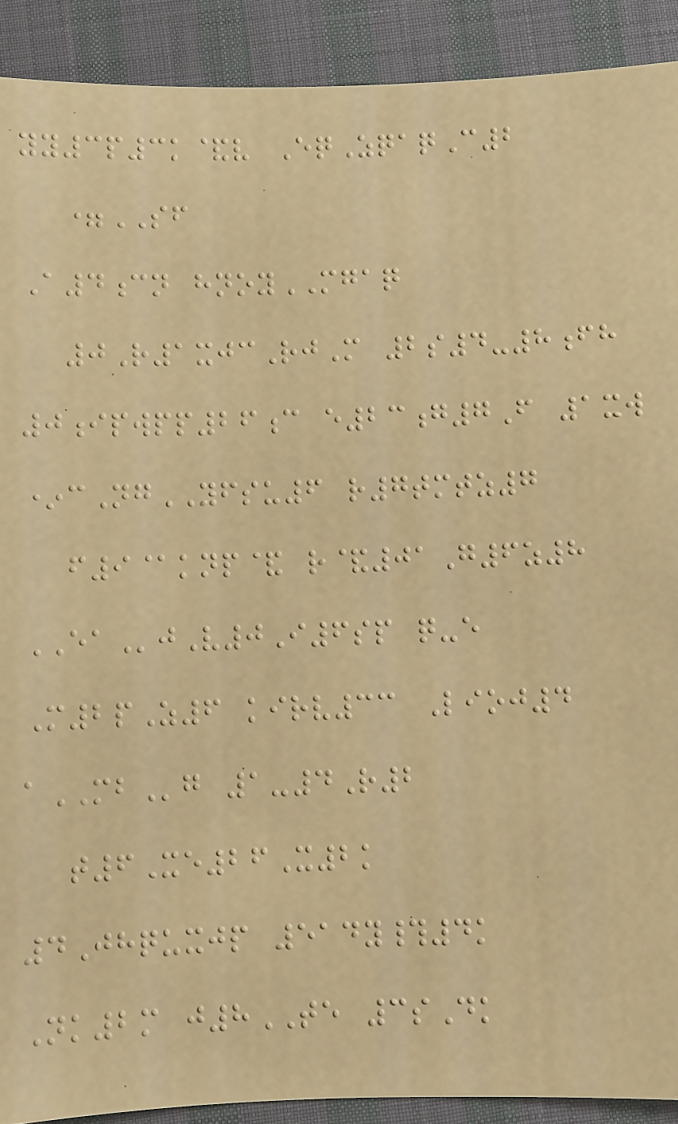yy3p3k&v EqZqaqC2
=SF
A4cn hnoyMGAQ
0R1xjcRjM 2s4-8fh
0ipwpp26c e23g7F 1xw
*cNgYFSU6 r7tmtz7
f9@knp& r&01G6z8
EAjV0I6sp q-e
M2pZ6 kirv33 Lioj4
aMBg 1-4R2
t6Xe26X2k
4Jhquxjp 514y#4k
Nk2m j8TE 3sDk
